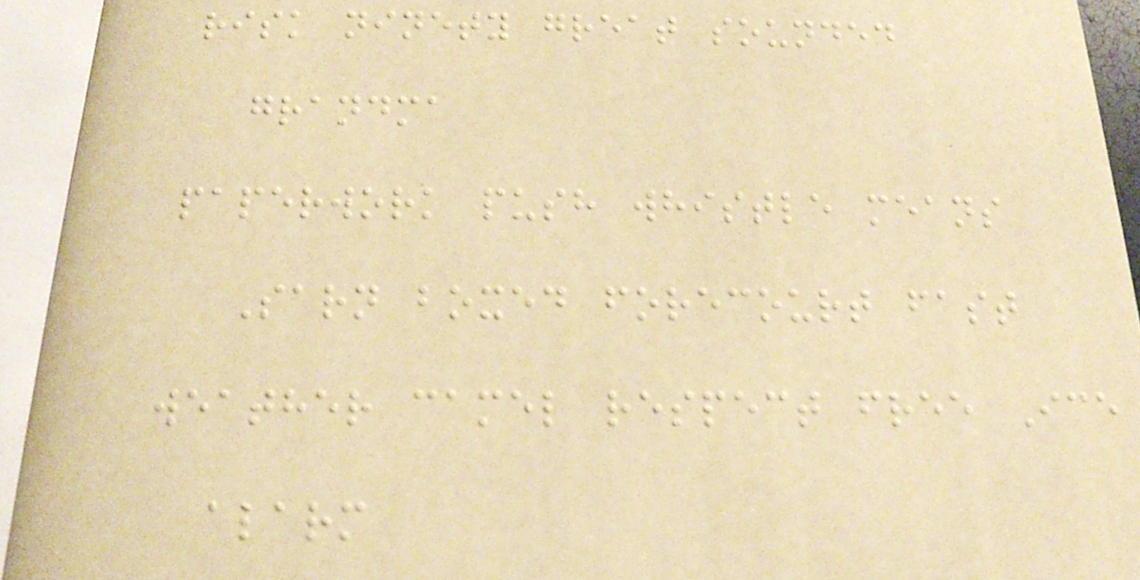risk ninety great sounded
grandma
paperwork push whistle means
Sarn boxed forecourt fast
weather camel respect free Ice
alarm
